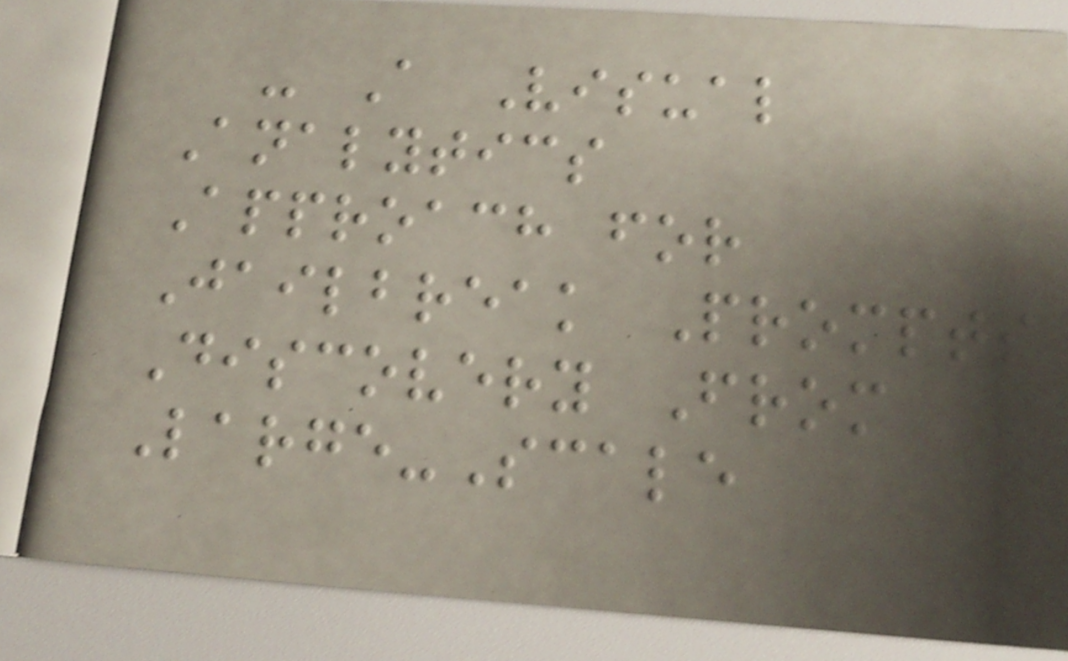- A Visual
Analytics
Approach for
Jailbreak Prompts
Discovery From
Large-Scale
